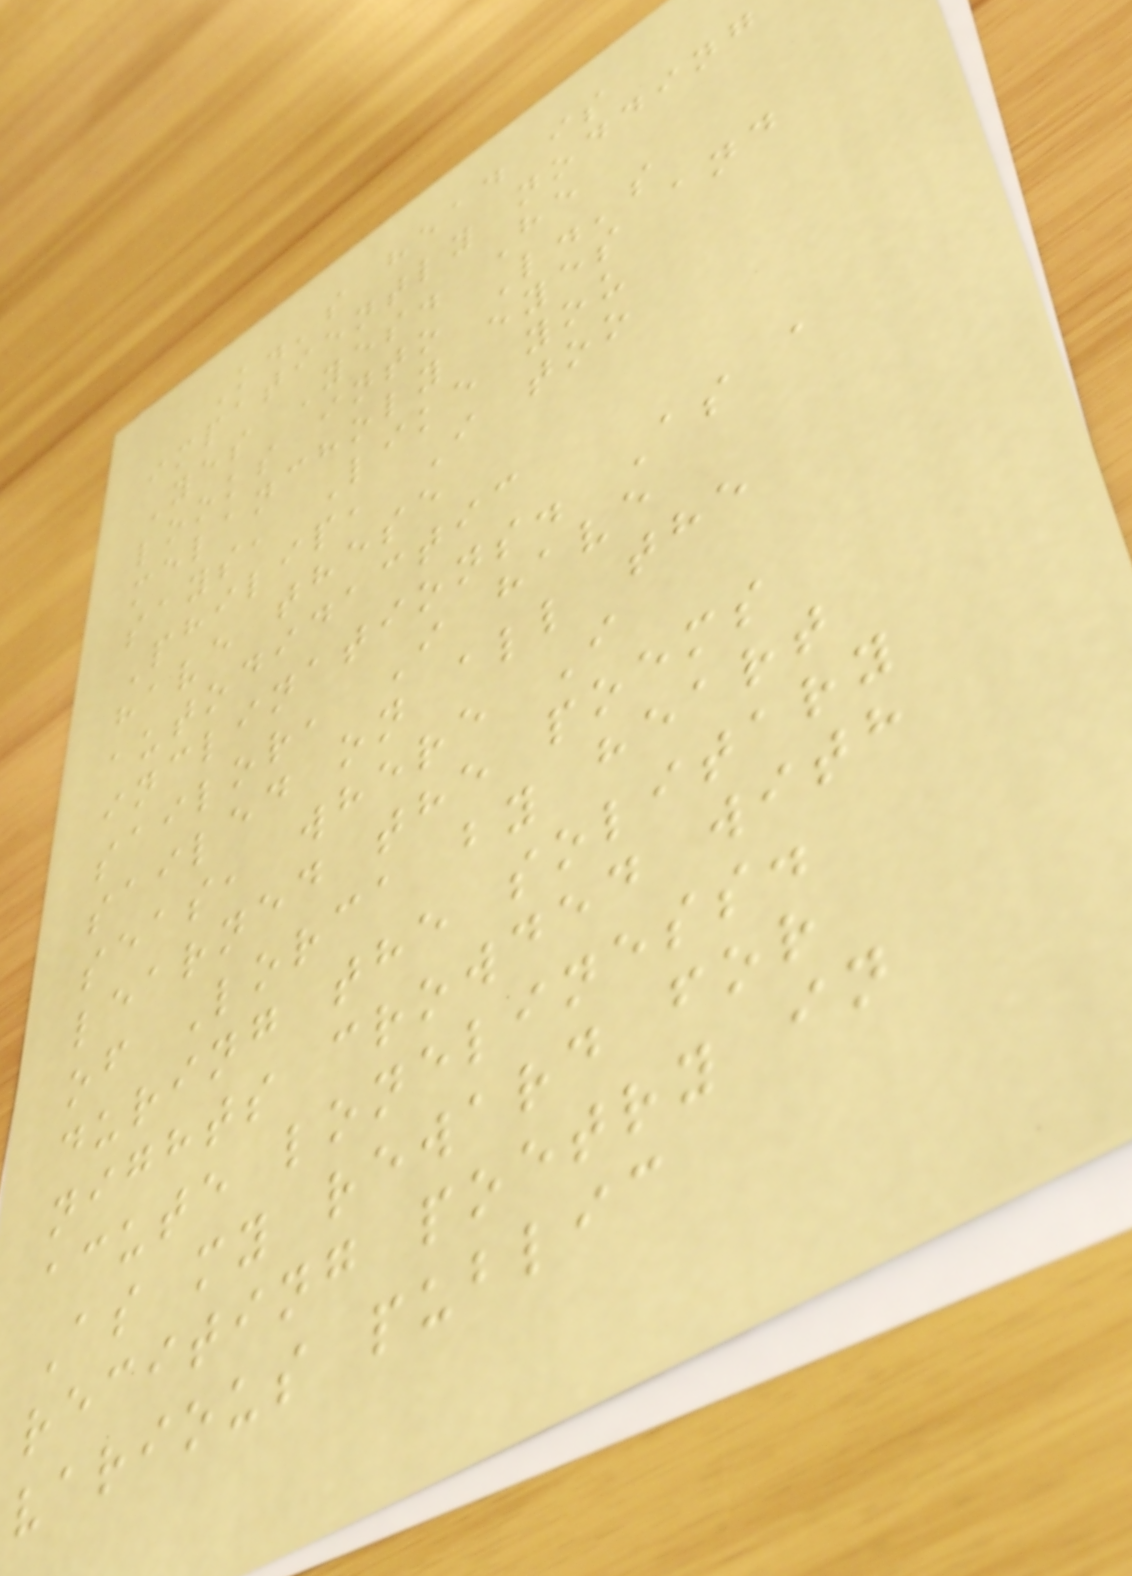K.'s head is
impatiently nodding
Yes Yes. He
looks into L.'s
melancholy eyes and
says, Like you
Philip, I too
have these
autodidactic
inclinations. As a
sailor, I have
sailed on all the
seas, where I
learned the poems
of Lorca by heart
during the solitary
nights crowded with
acute loneliness.
As my reward for
reciting poetry in
various public
